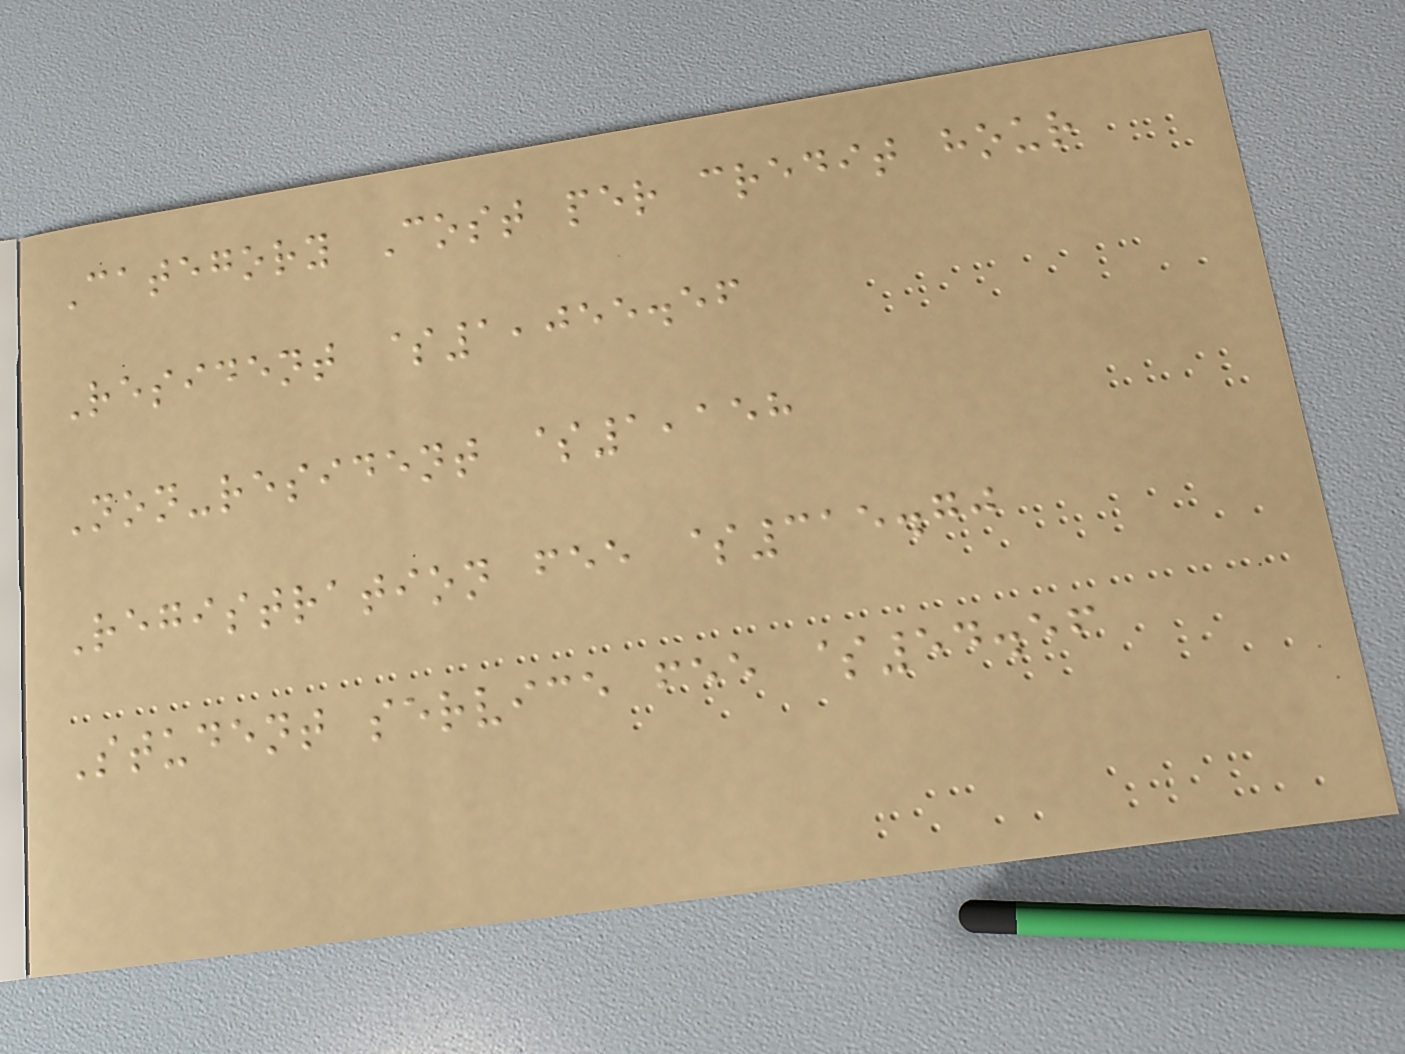Category Cost per credit hour
Resident $1,055.56
Non-resident $1,158
Registration fee $315.70
Student service fee $54.56
